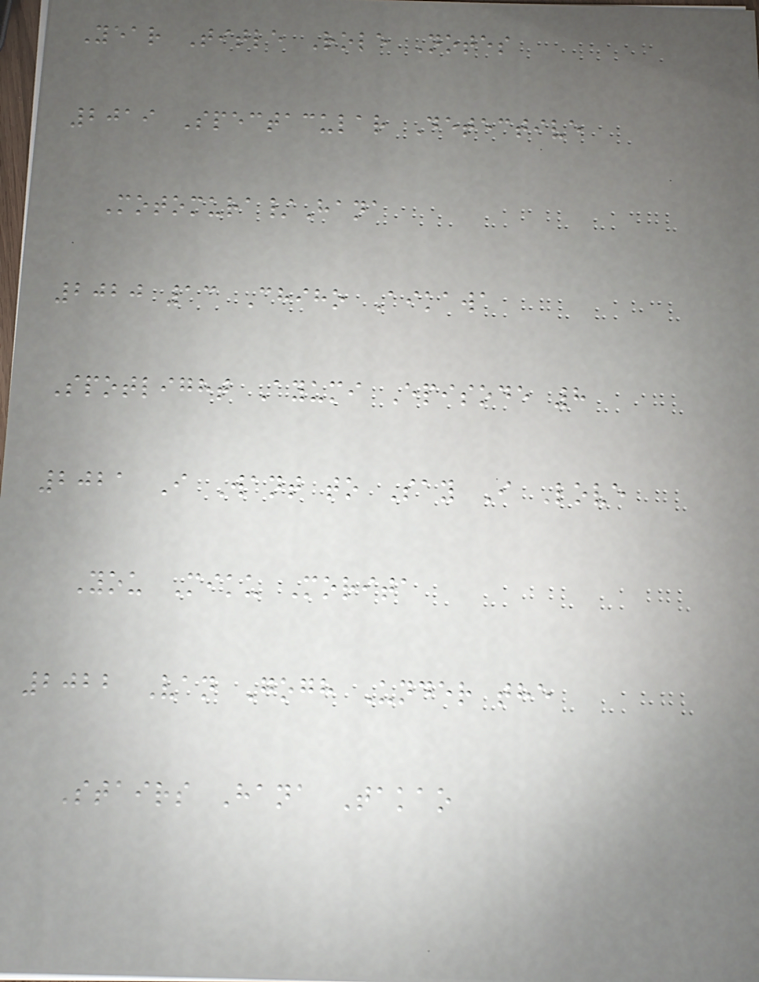Year Title Role Notes
2019 Spectacular Detective
Motomura/Hana
2020 13 Chiho Aikawa
Spotlight Ayumi Episode 8
2021 I Want to Say I Love
You Miku Morita
2022 Van Gogh Under the
Stairs Hana Takao
